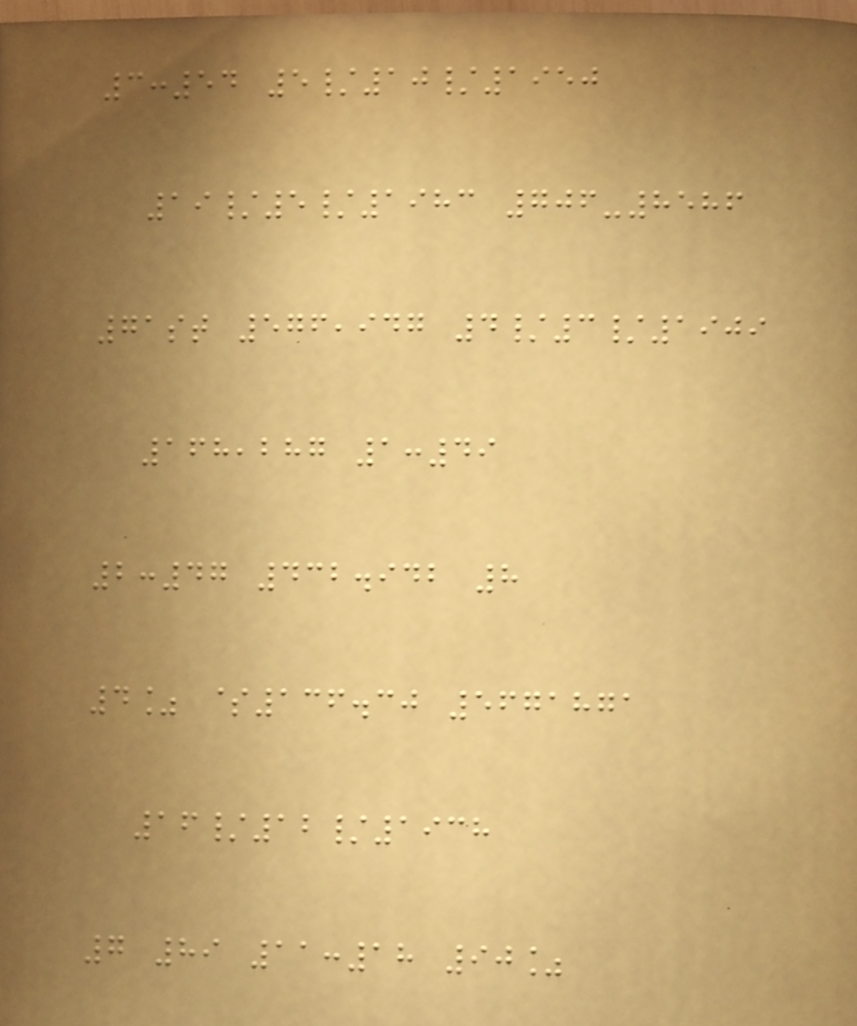3:54 5/10/1950
19/5/1983 706-8586
71st 576,947 4/3/1909
168,287 1:49
2:47 432.942 8
4% $136.30 5671871
16/12/1938
7 89 11:18 90%
